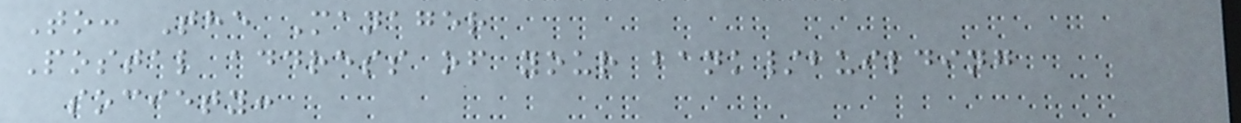To: The Manager
Postal address of your bank/building
society:
